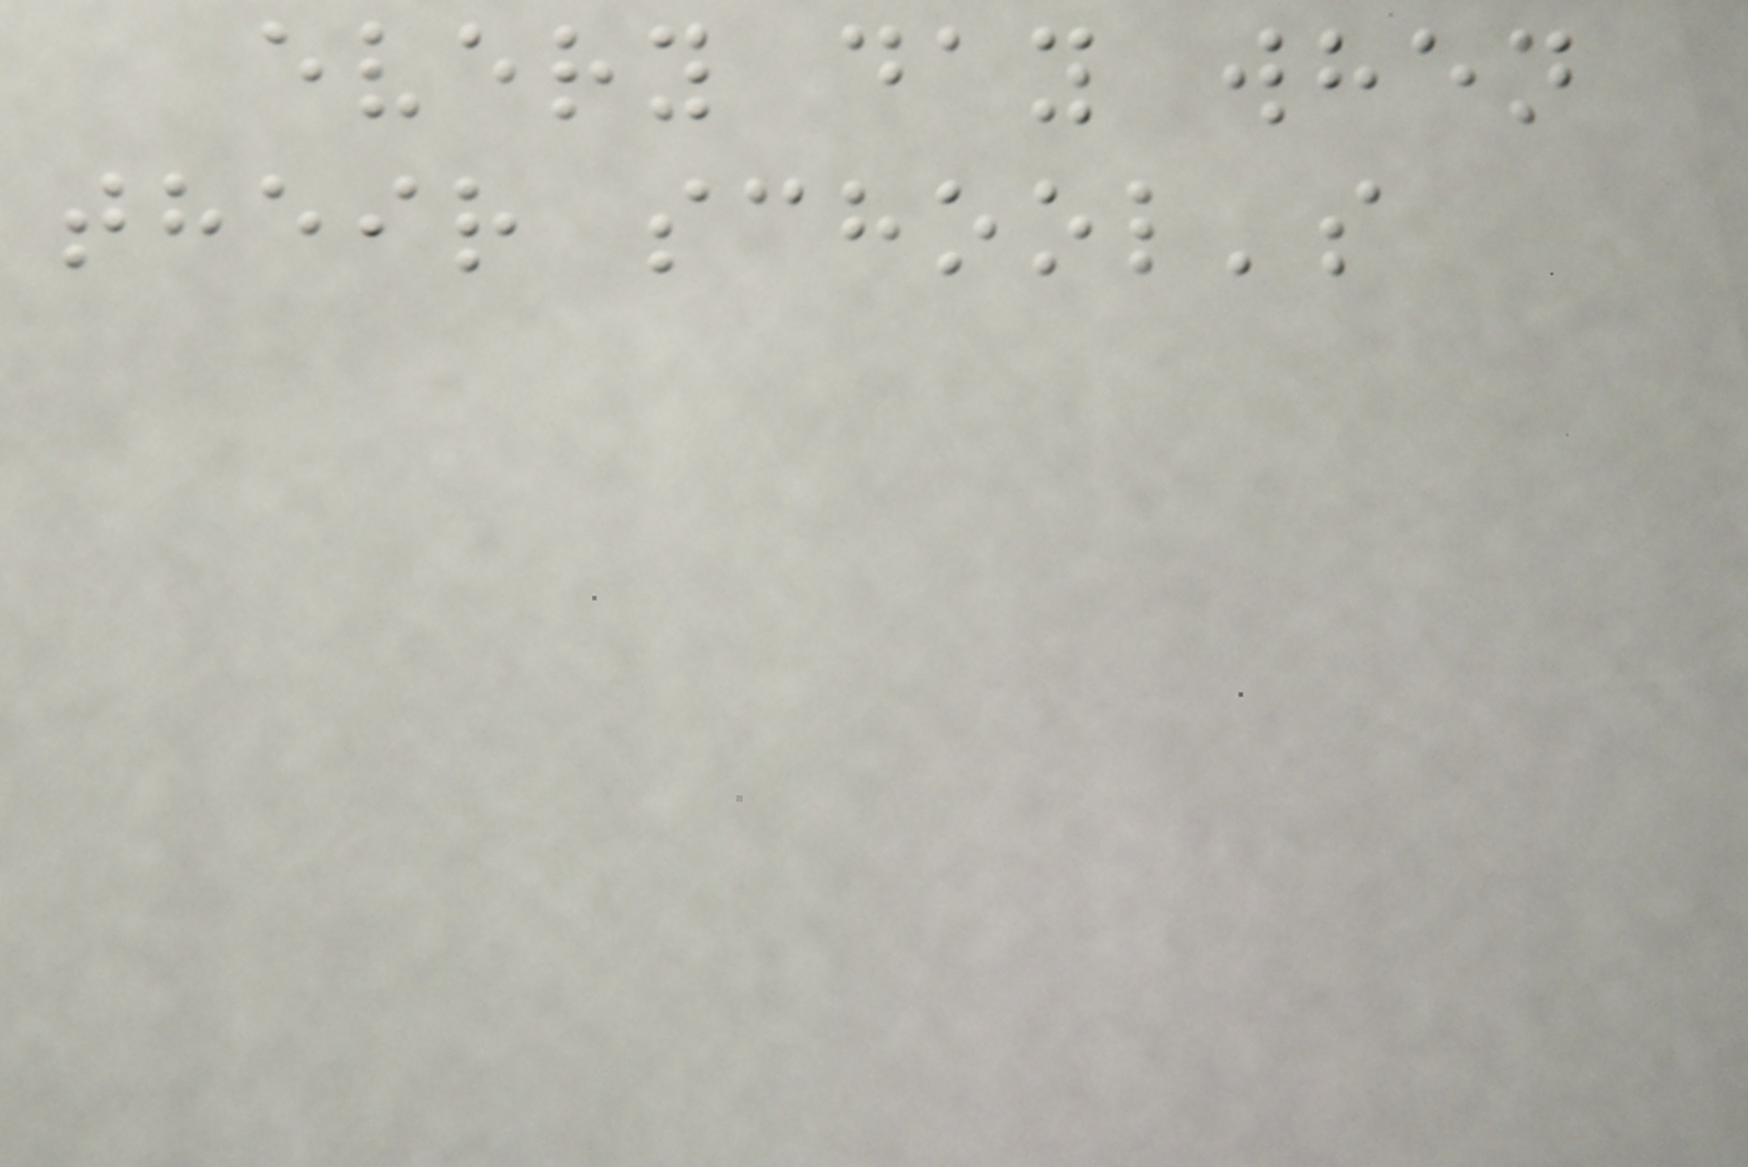every day when
their school's
